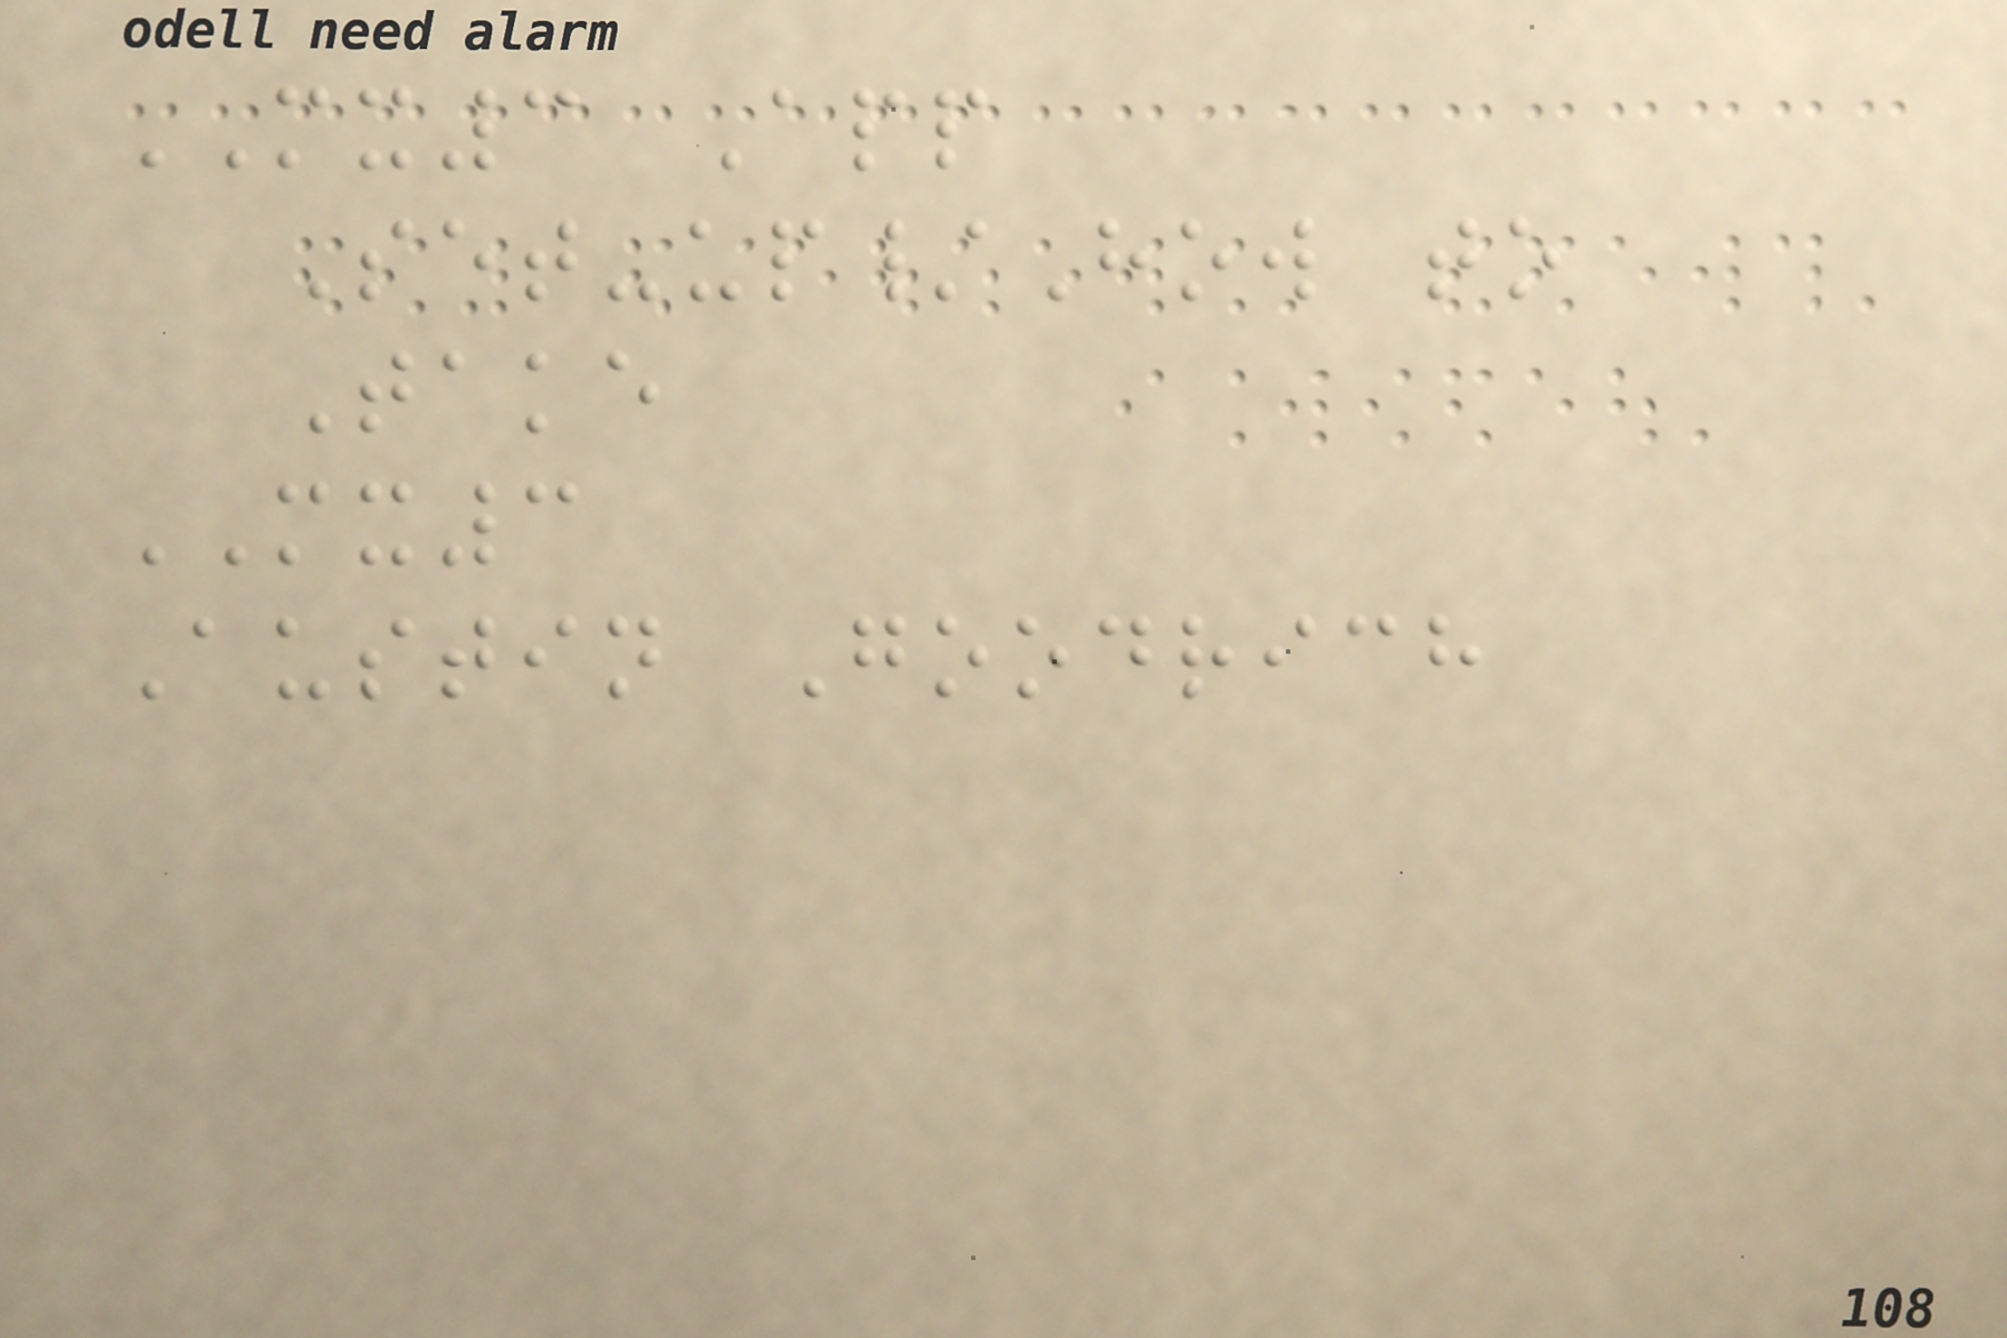MX3 App
Set-up/How to
Take
MX3
Austin Goodrich
